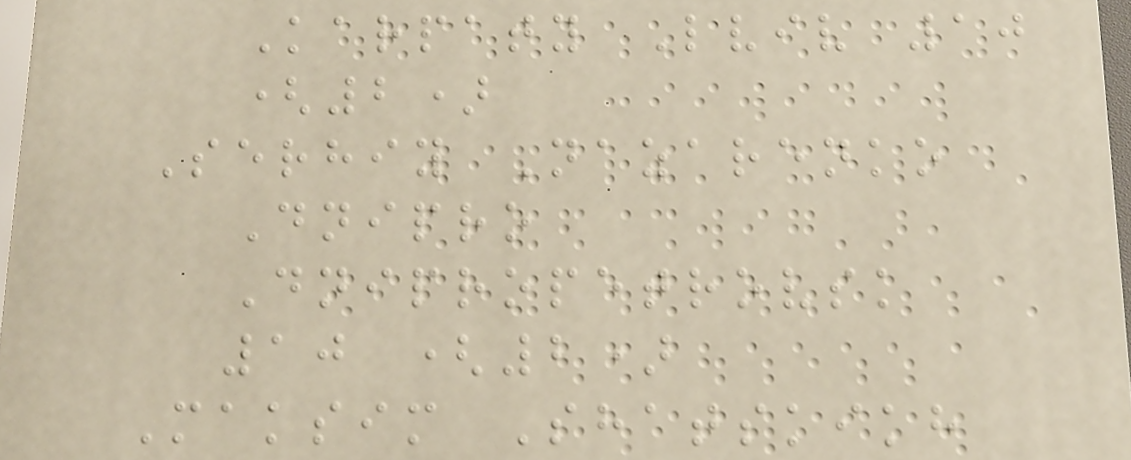Karpaty Lviv 10
(2)
Serhiy Nazarenko
Dnipro
Dnipropetrovsk
10 (2)
Maksim Shatskikh
